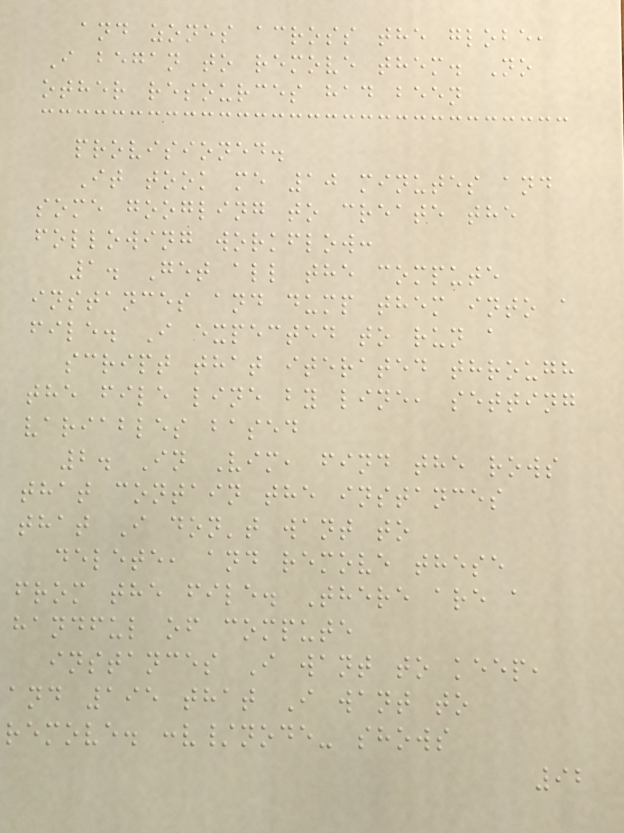and zones across the globe,
I began to remove them. No
other resources had been
provisioned.
It took me 10 minutes and
some googling to create the
following workflow:
1. Get all the compute
instances and dump them into a
file. I expected to run a
script that iterated through
the file line by line, setting
variables based
2. In Vim, find the rows
that contain the instances
that I don't want to
delete, and remove these
from the file. There are a
handful of compute
instances I want to keep,
and 195 that I want to
remove. :v/node- shows
92
